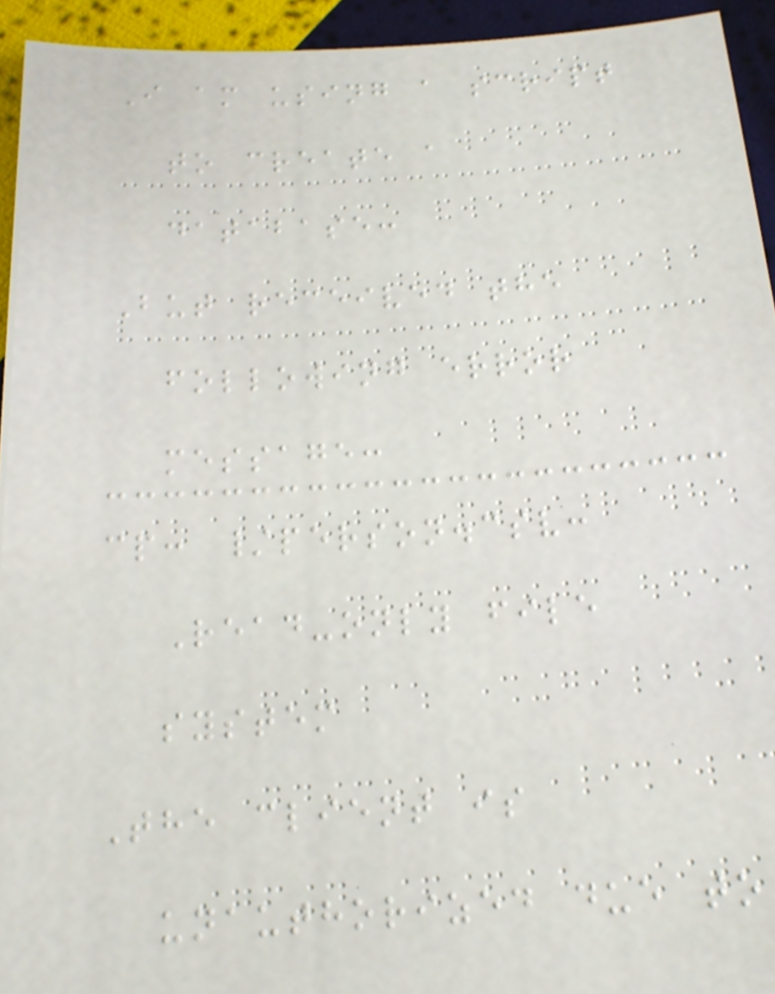I am using a script
to create a
database:
But received the
following error
message:
cp: /person.csv:
Read-only file
system
The client is
unauthorized due to
